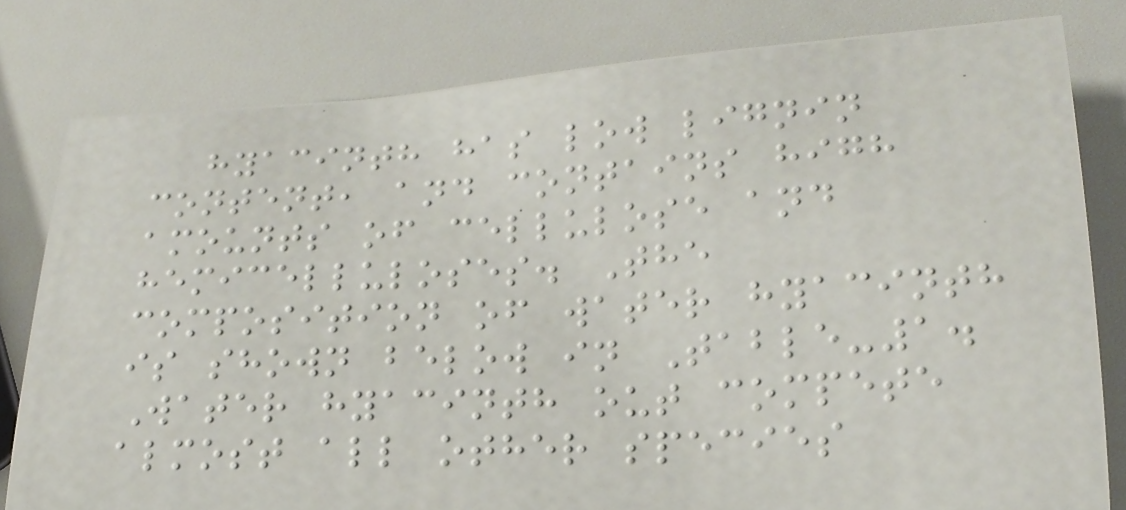hyacinth has low lignin
content, and contains high
amounts of cellulose and
hemicelluloses. The
composition of water hyacinth
is shown below in Table-1.
Water hyacinth out compete
almost all other species
